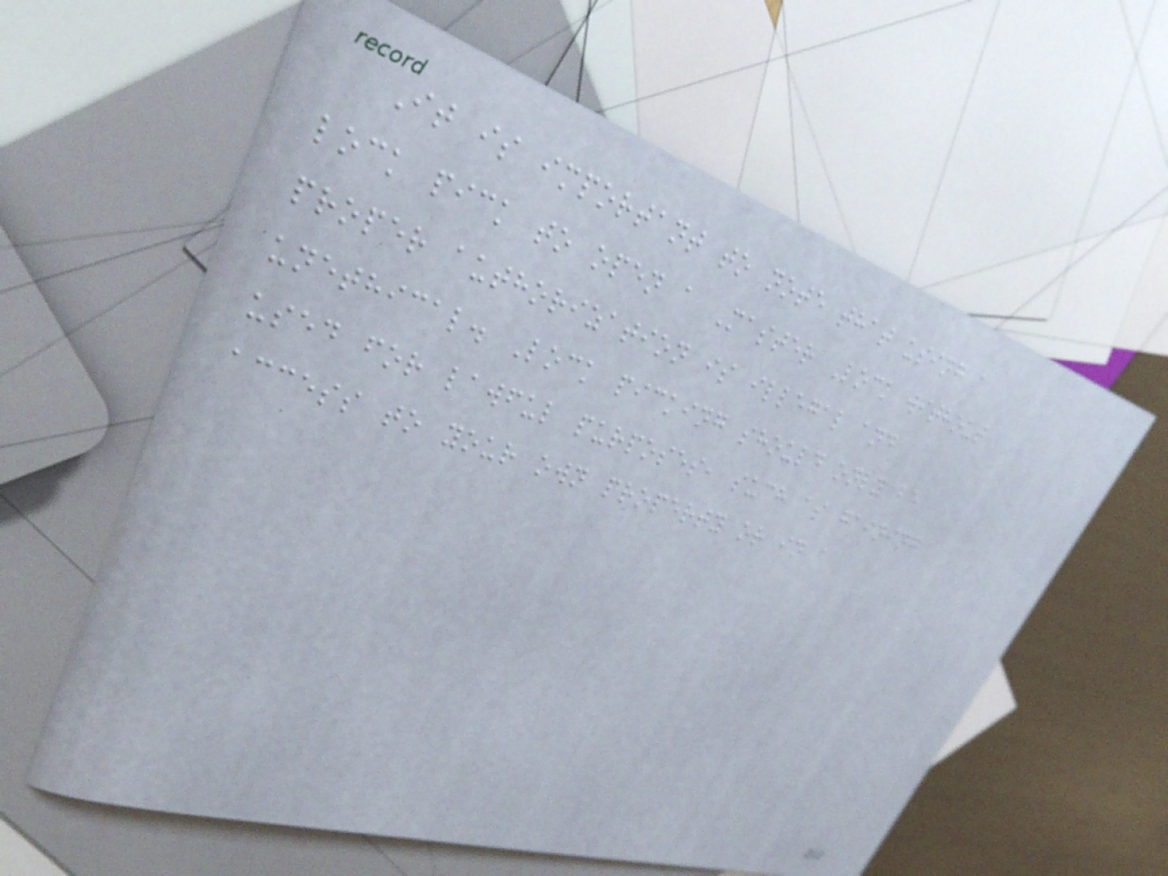It is important to note that using a
lock pick to open a Master Lock without
proper authorization is illegal and
unethical. Lock picking should only be
used for lawful purposes, such as gaining
access to your own property or in a
